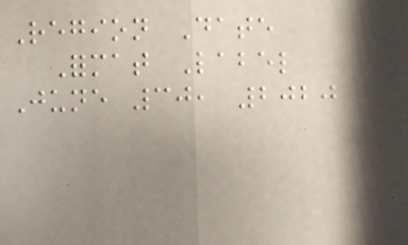Region Date
Format Label
June 30, 2020
